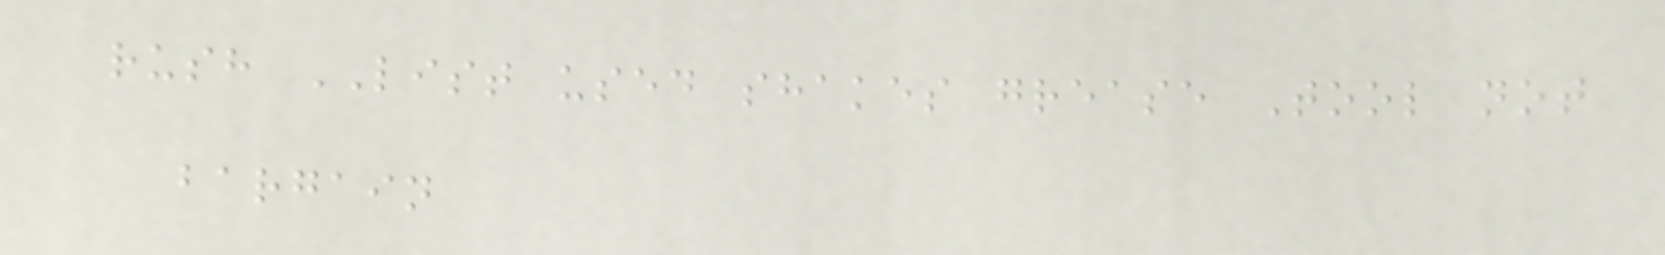rush LIST used shakes grease Tool not
bargain
